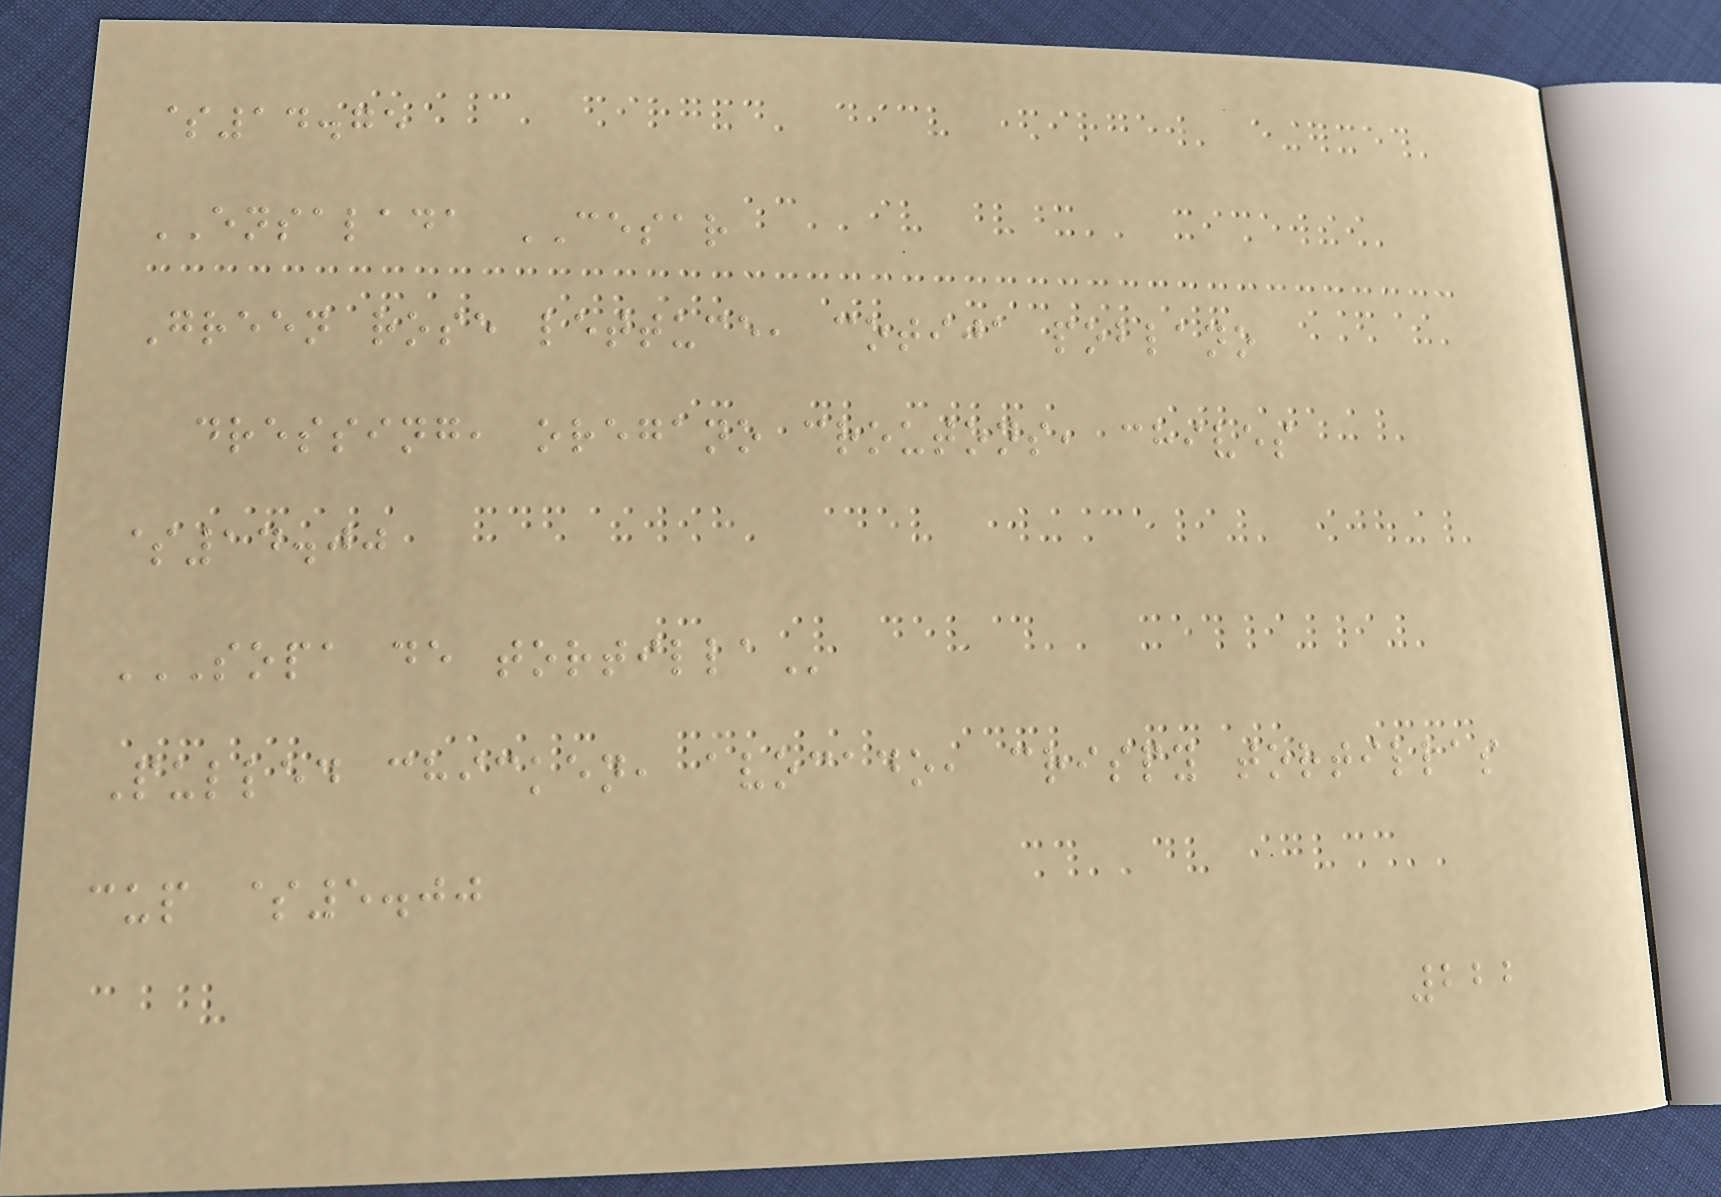$14.75
ENSALADA CESAR
Green rose lettuce, cotija poblano
dressing, oregano croutons, chives
$14.00
SOPA DE TORTILLA
Pulled chicken, avocado, crispy tortillas
cup $5.00
222
